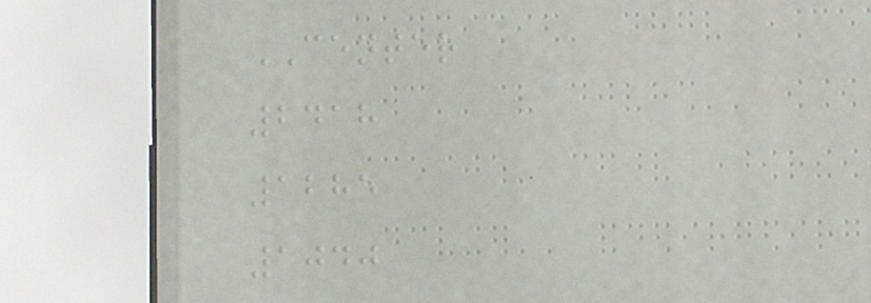CENTER
2418
1285
1040
